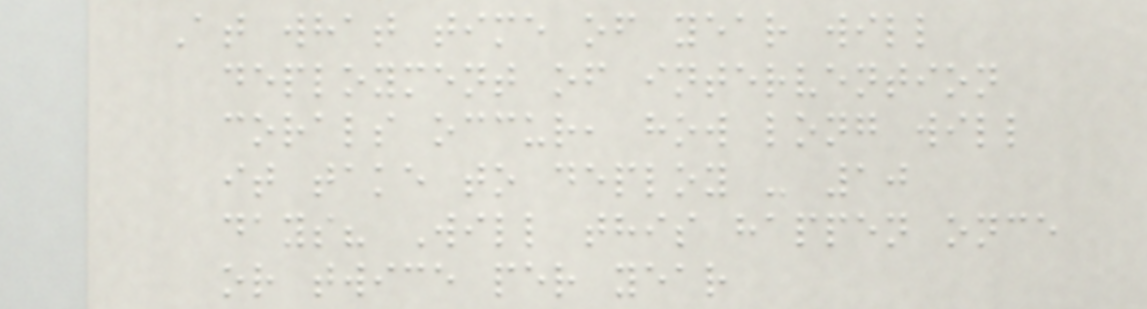At what time of year will
deployment of intervention
corals occur, how long will
it take to deploy - 10
days? Will this happen once
or twice per year
